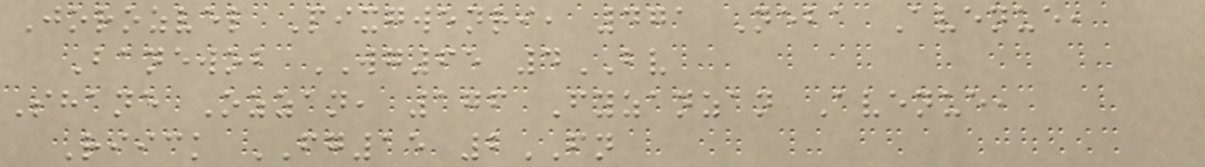Jorozvel Pixgwenri, 471 Neba Avenue,
Banewob WG65 4BV
Shane Ozzan, 176 Fyzanzan Avenue,
Riick FG15 2FN
